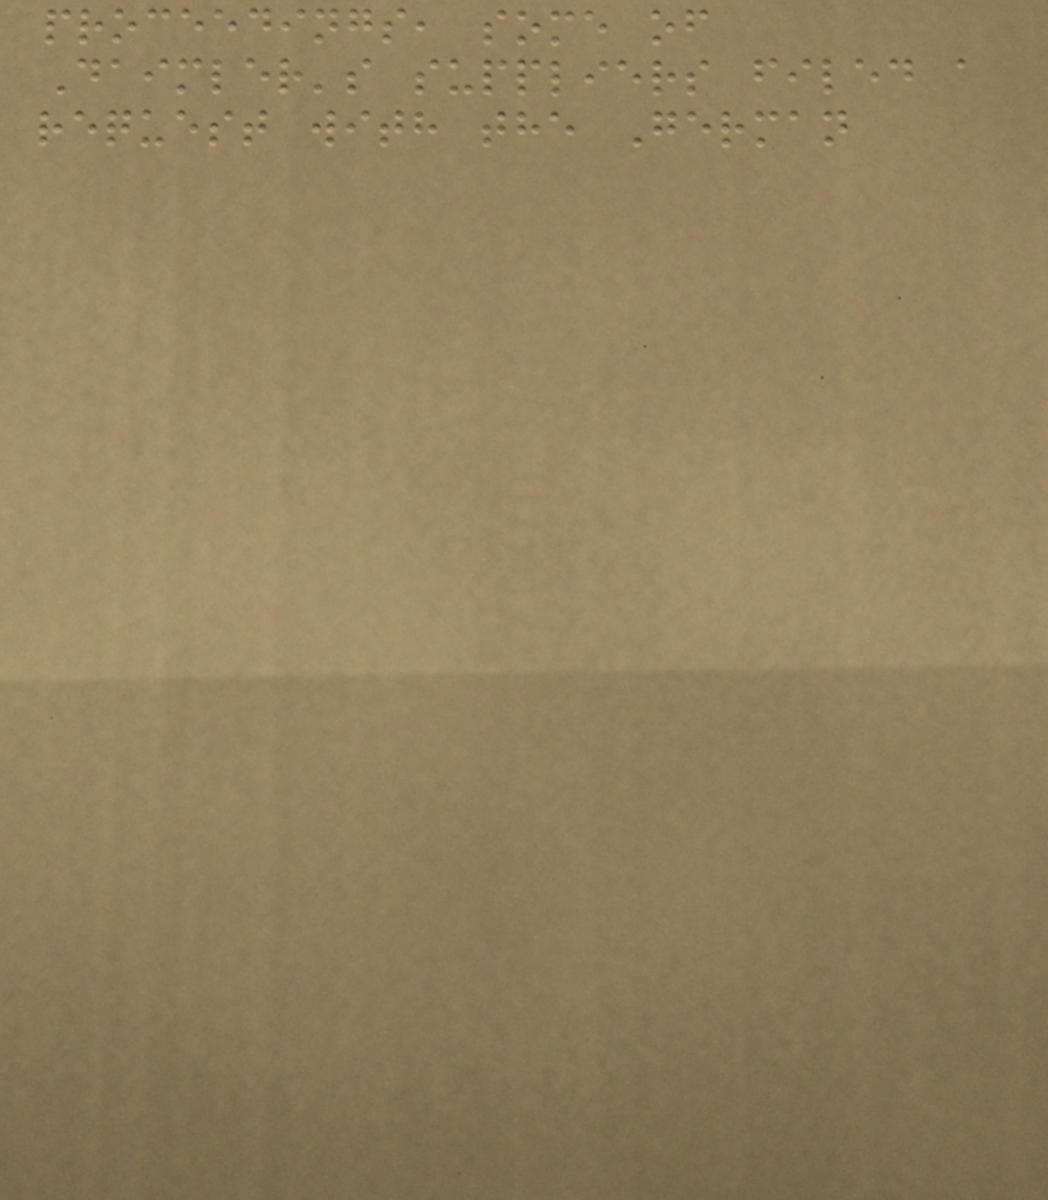proceedings, some of
Daimler's suppliers filed a
request with the German
